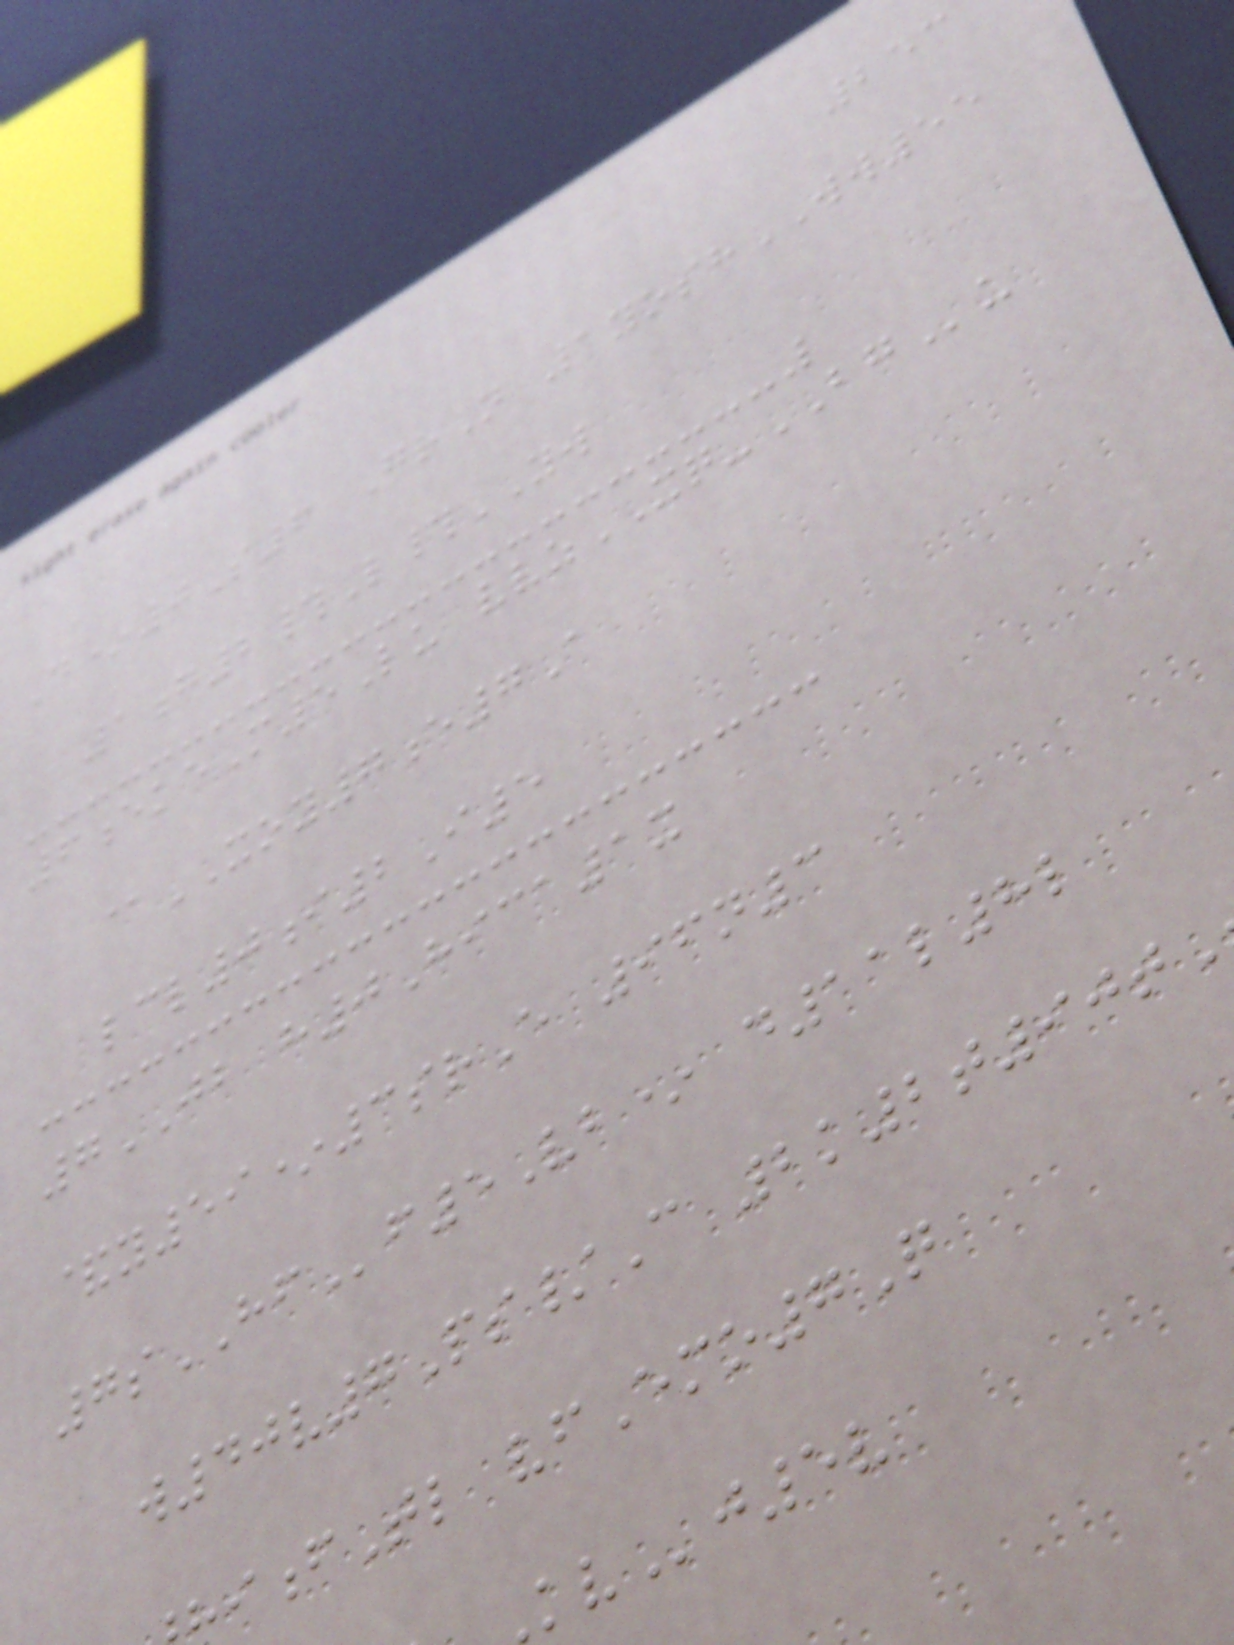253
D*0S6 GrN 1yoshWW55
1g2#L#YW
6ekeM5Lu vvzXQ-BGu
@XOY7e7A
lcl0i2I5
7JB h0Hica1x
&y59*3srE 96n3
7sHFf5Vb* d11l8l
w40v7Ps/C 2k2t90t
fTl vfEmo7Q
